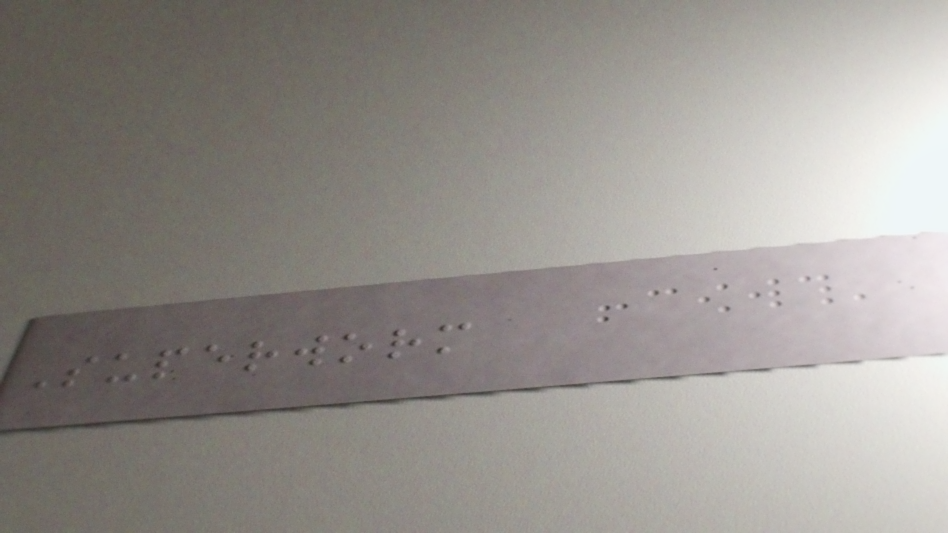Superworm
